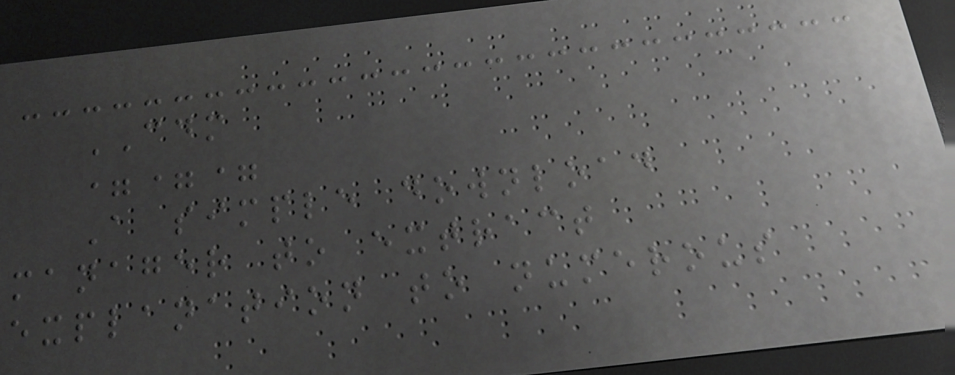CDM
===
A simple download
manager to extract
explanation to numerous
